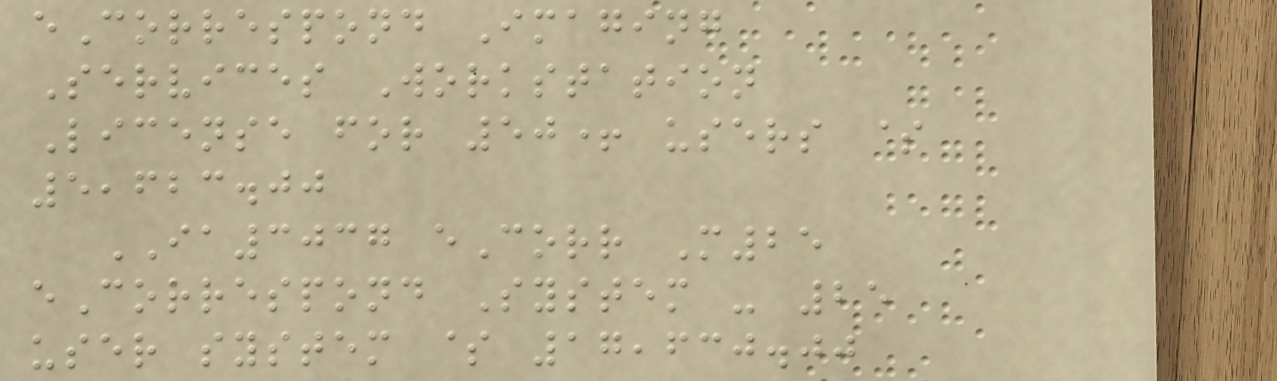eCorrespond Imaging
Services Workstation
License for 50+ users $
5,623.00
IA3037 eCorr M25
eCorrespond System - 25
user system $ 17,630.00
